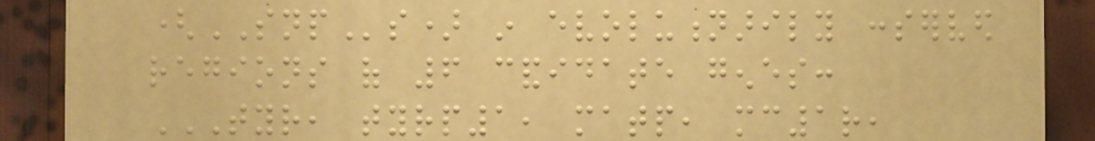(SNPs) in evolutionarily conserved
regions of 6 candidate genes:
TYR, TYRP1, MATP, MC1R,
